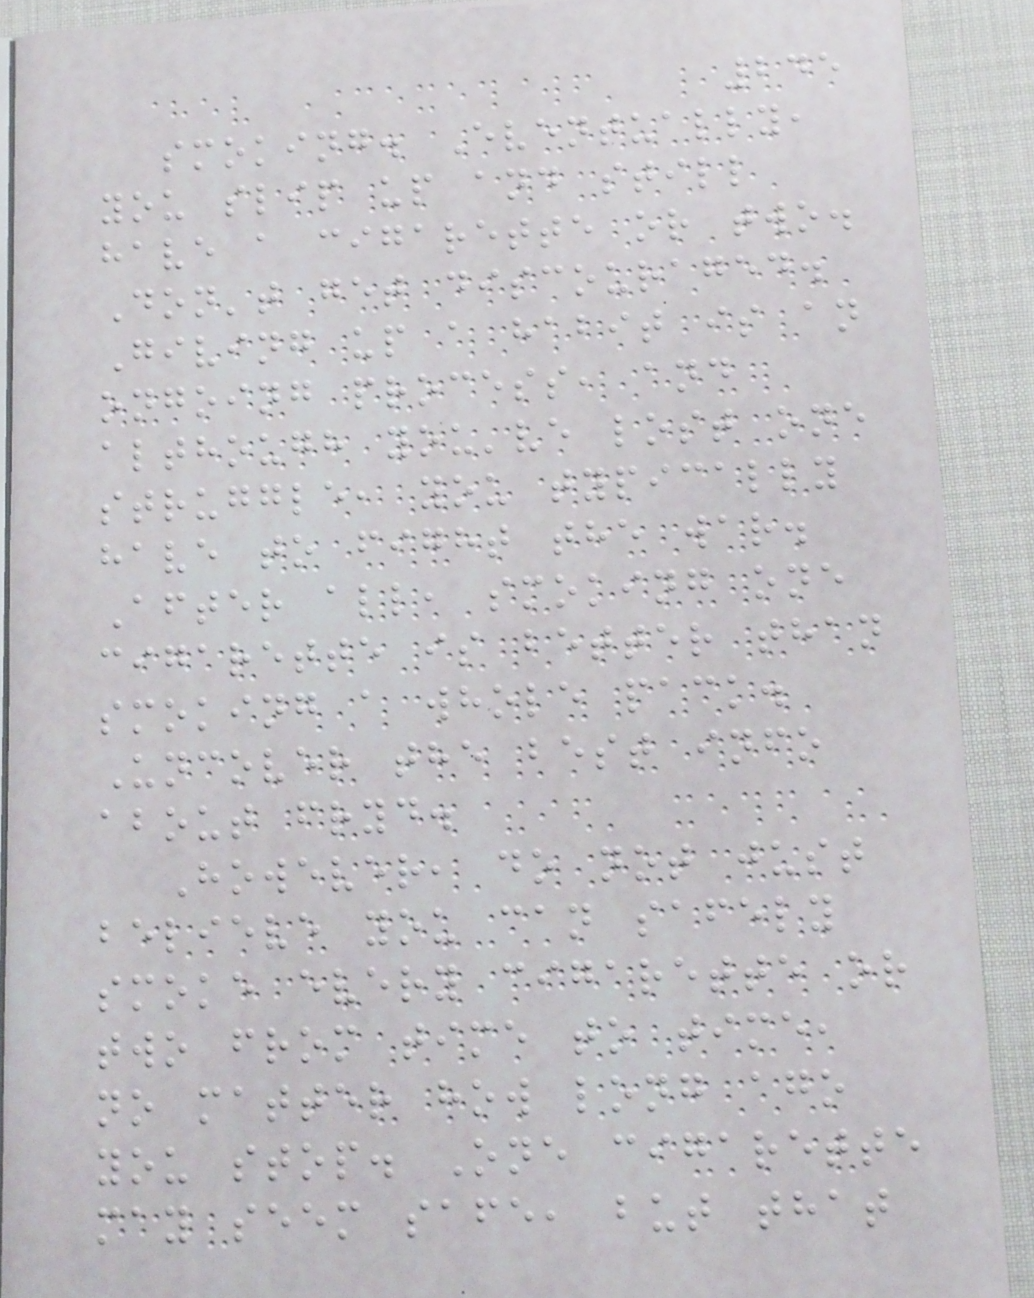245
smoking. Eventually,
you slip up and still
have a cigarette or two.
Don't get discouraged.
Giving up a habit is an
ongoing process, and
although you've lost one
struggle, you typically
have to fight the war.
After all, smoking one
cigarette is better than
smoking a whole pack.
Uncover the best info
about fryd.
However, do not just
believe you can safely
smoke every cigarette or
two from time to time,
no matter how long ago
you stop. One cigarette
may seem safe, but that
